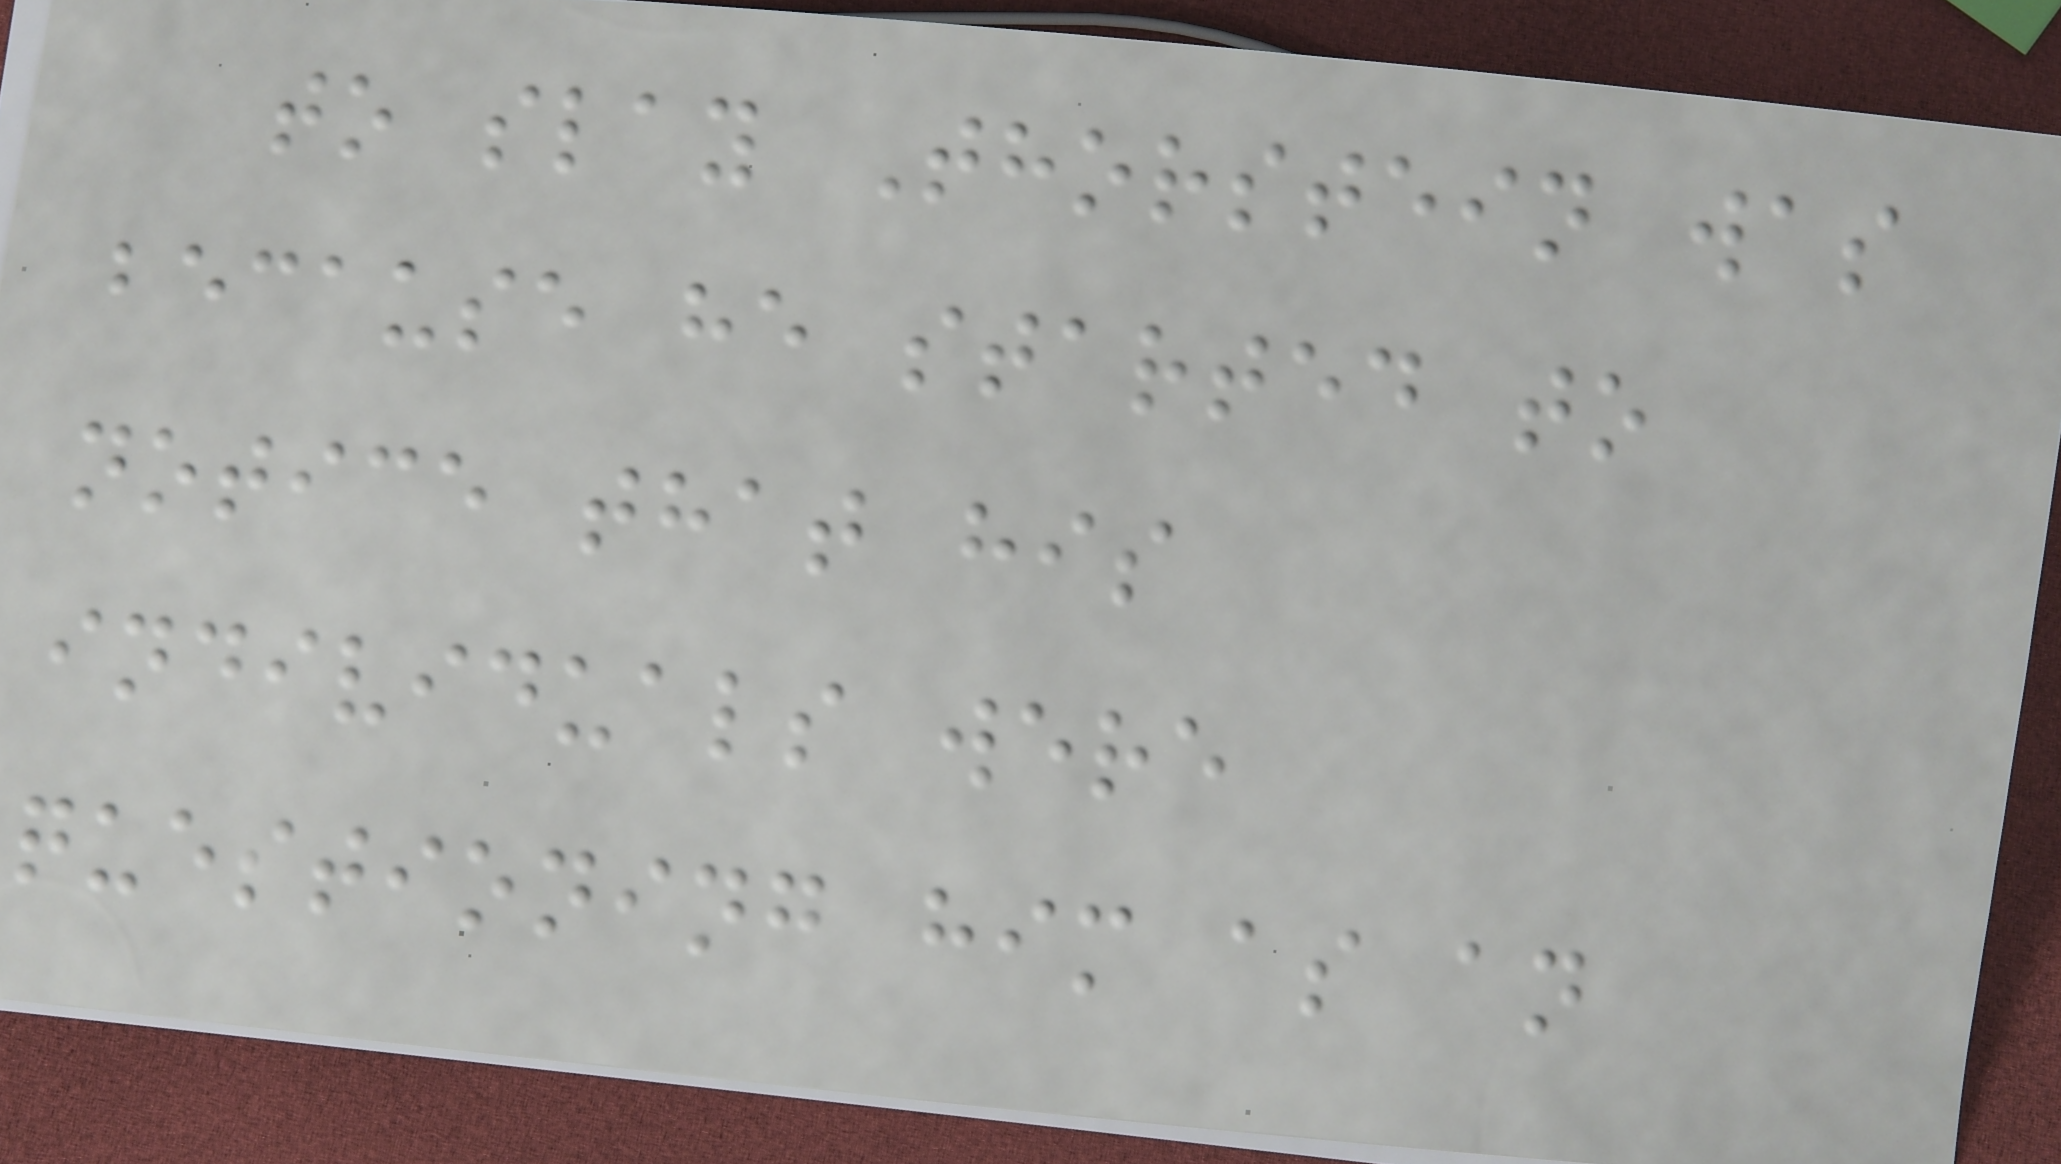to slay Thorstein was
because he started to
notice that his
individuals were
questioning him as an
